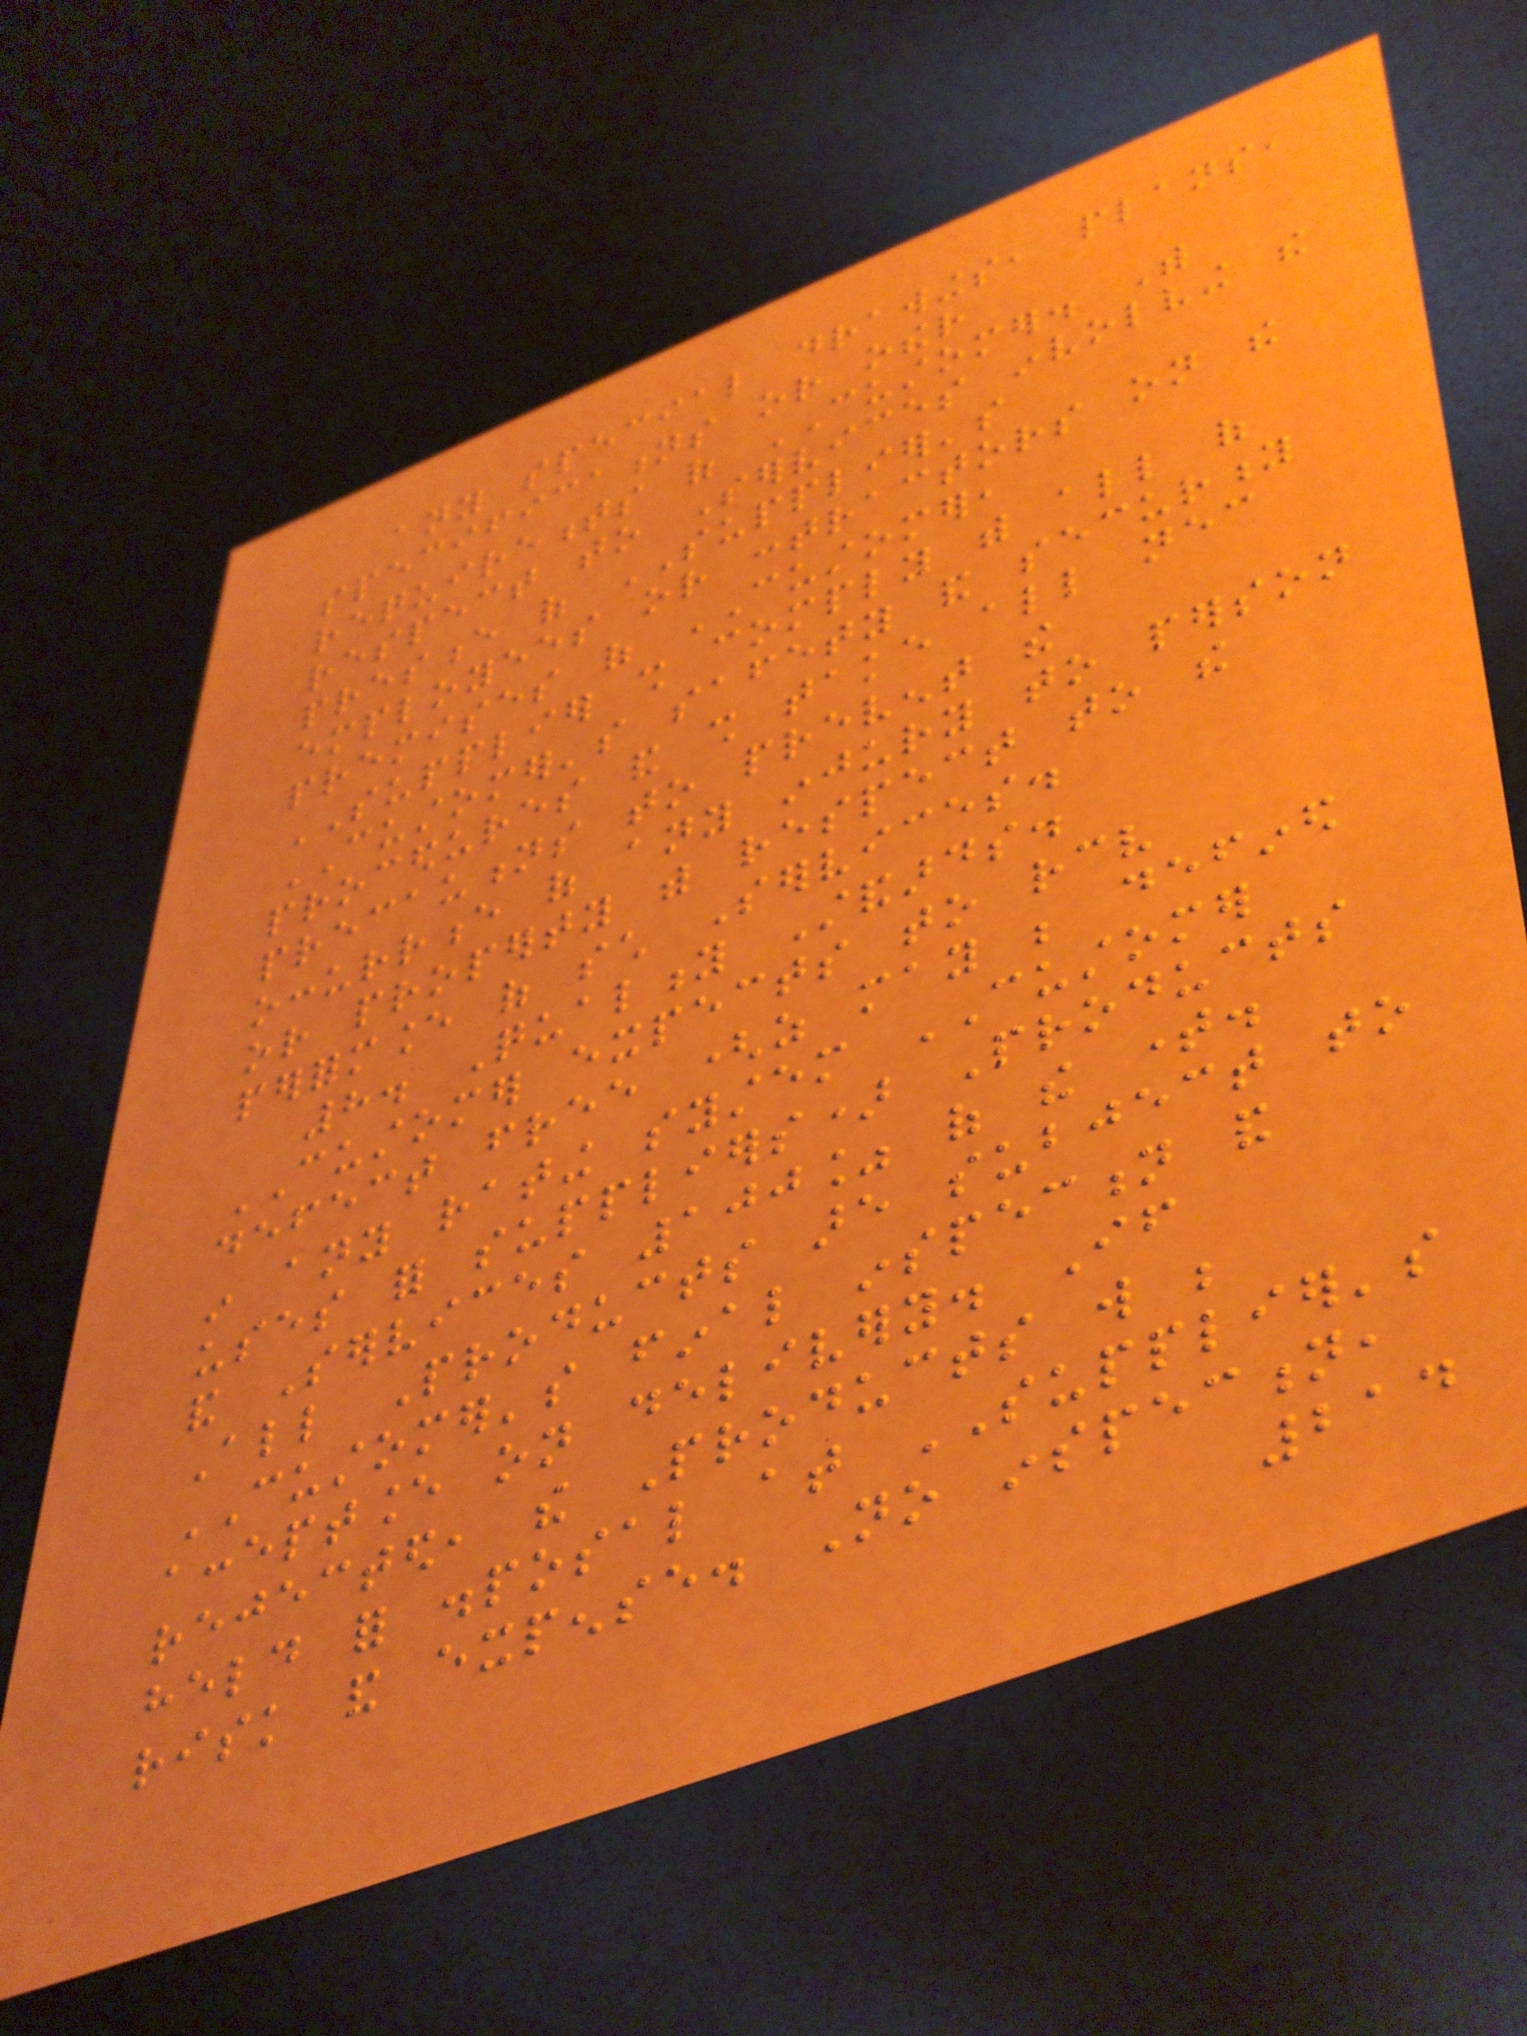any special drawings, plans,
specifications or other
requirements of CUSTOMER. With
respect to Services involving the
presence of SUPPLIER's
employees or contractors on the
premises of CUSTOMER,
SUPPLIER shall comply with all of
CUSTOMER's safety and security
procedures and shall take all necessary
precautions to prevent the
occurrence of any injury to person
or property with respect to the
performance of such Services.
8. Quality Standards.
CUSTOMER expects to receive
defect free (as may be defined
in any rating system CUSTOMER
uses for suppliers) Products
and Services 100% of the time.
All Products are subject to
CUSTOMER's final inspection and
acceptance on delivery. If
rejected, the Products will be
held for disposal at SUPPLIER's
risk and expense. No inspection,
214
